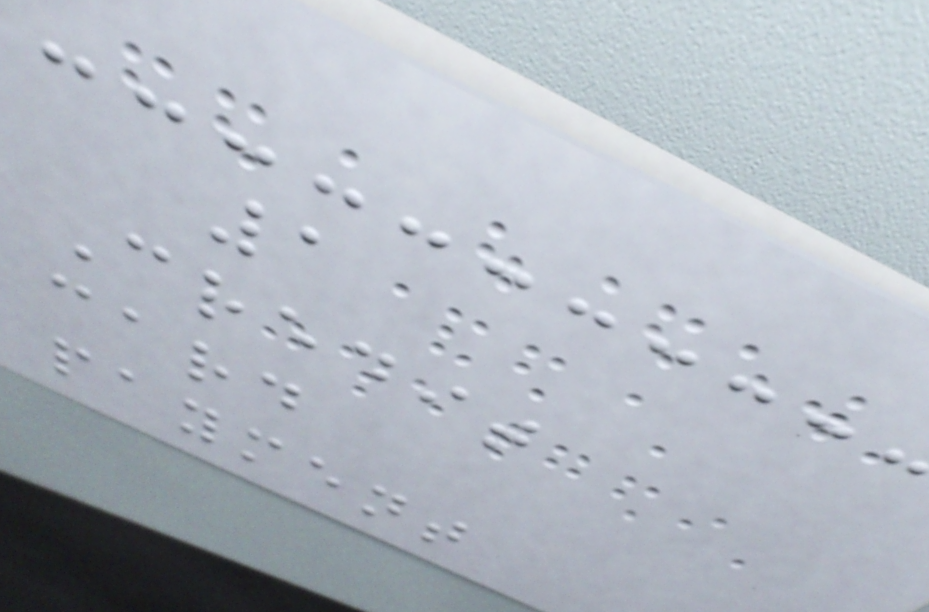1
Credit
card
payment
